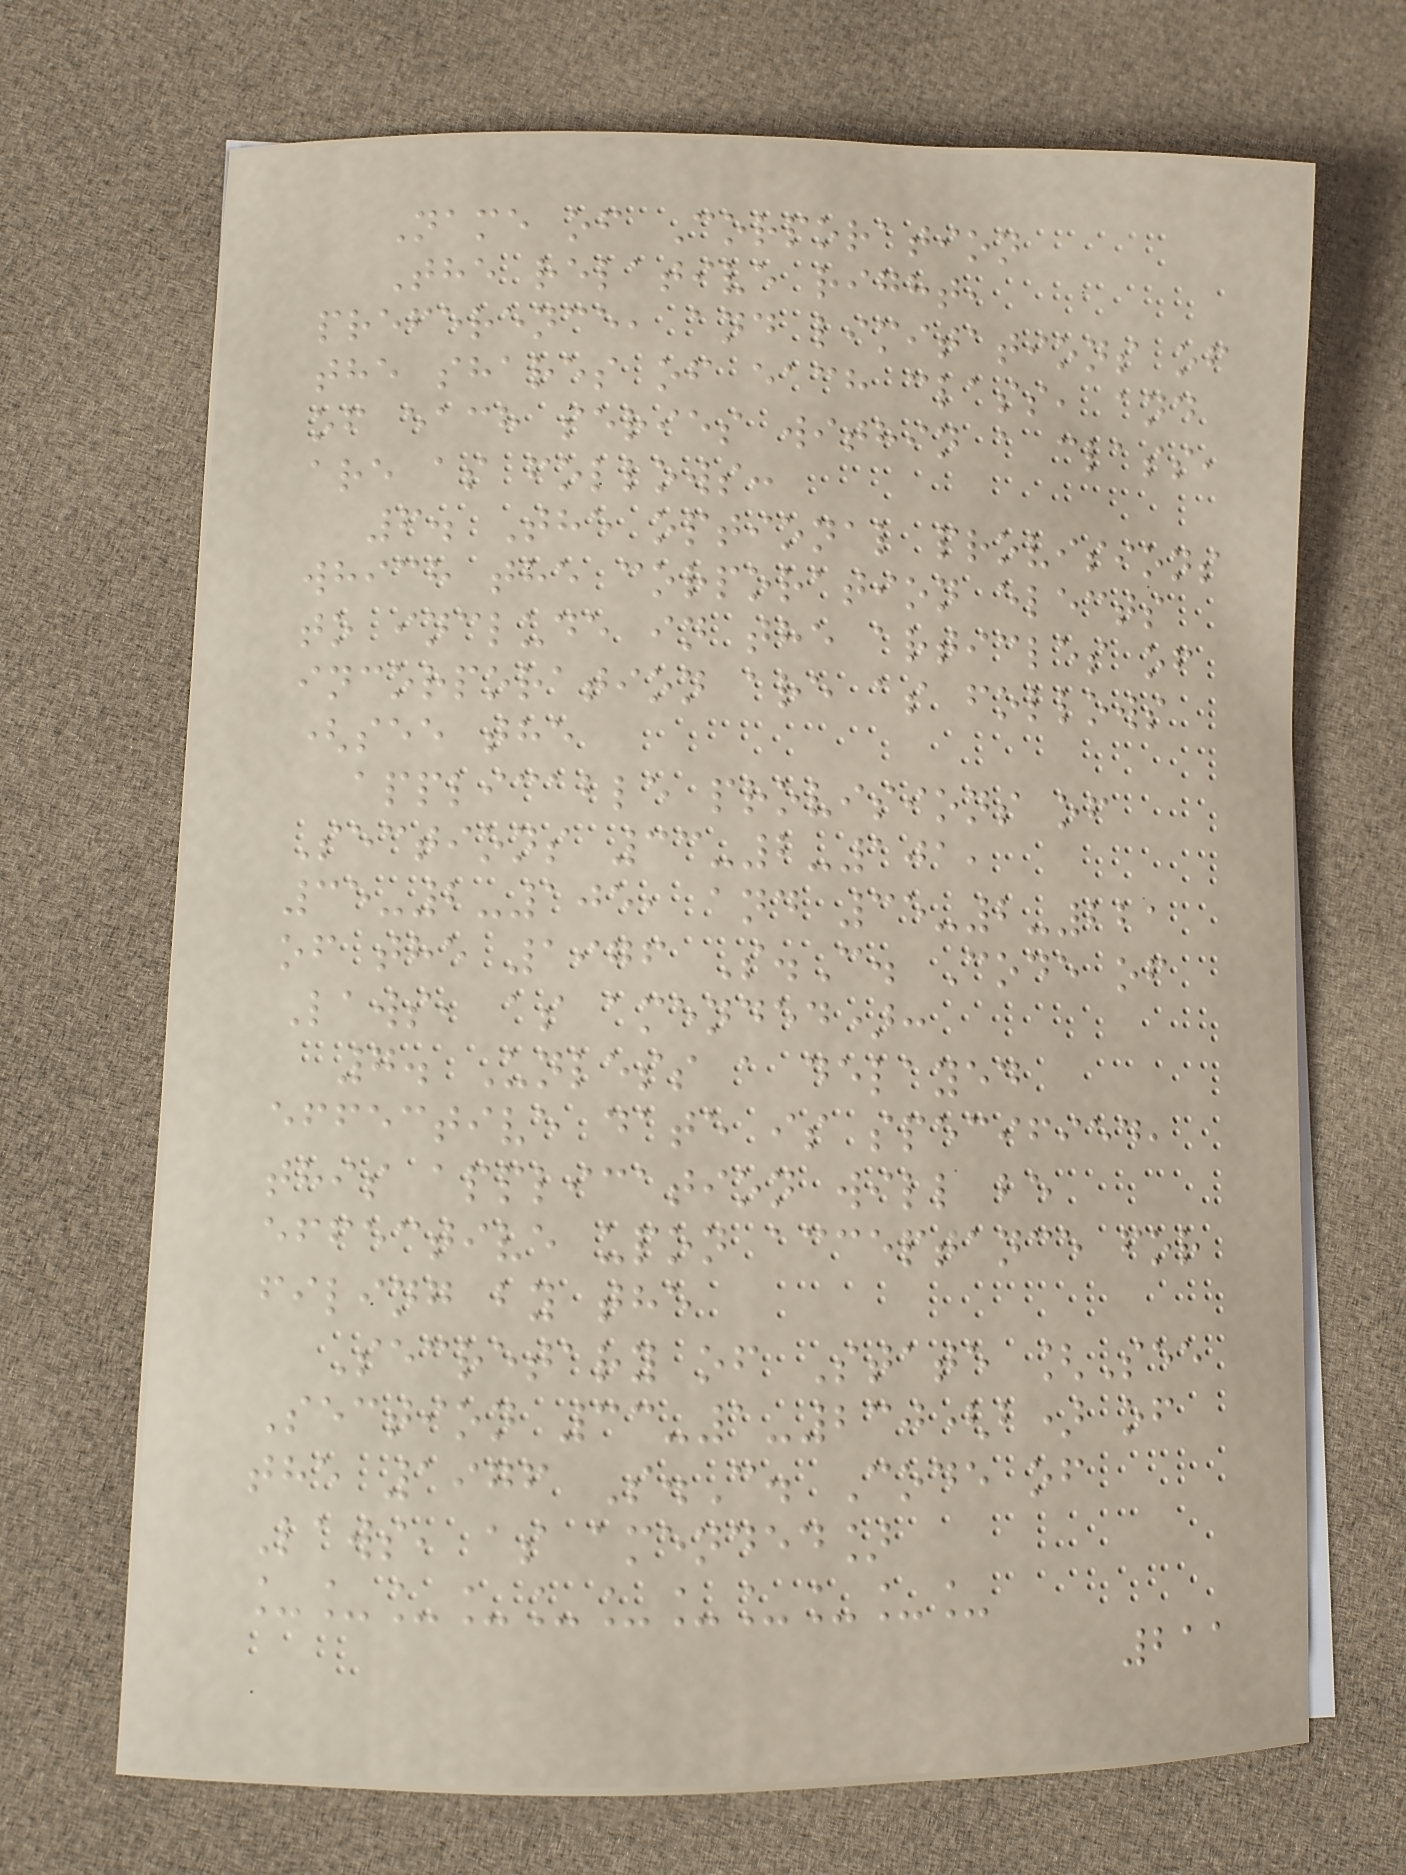Name of Corporation
The relative right,
preference, and limitations of
the shares of each class, and
of each series within a class,
are as follows:
6. The optional provisions
which the corporation elects
to include in the articles of
incorporation are as follows
(see the
applicable provisions of
Sections 33-2-101,
35-2-105, and 35-2-221
of the 1976 S.C. Code of
Laws, as amended):
7. Unless a delayed
effective date is specified,
this application will be
effective upon acceptance for
filing by the
Secretary of State [See
Section 33-1-230(b) of
the 1976 S.C. Code of
Laws, as amended]
___________
211
